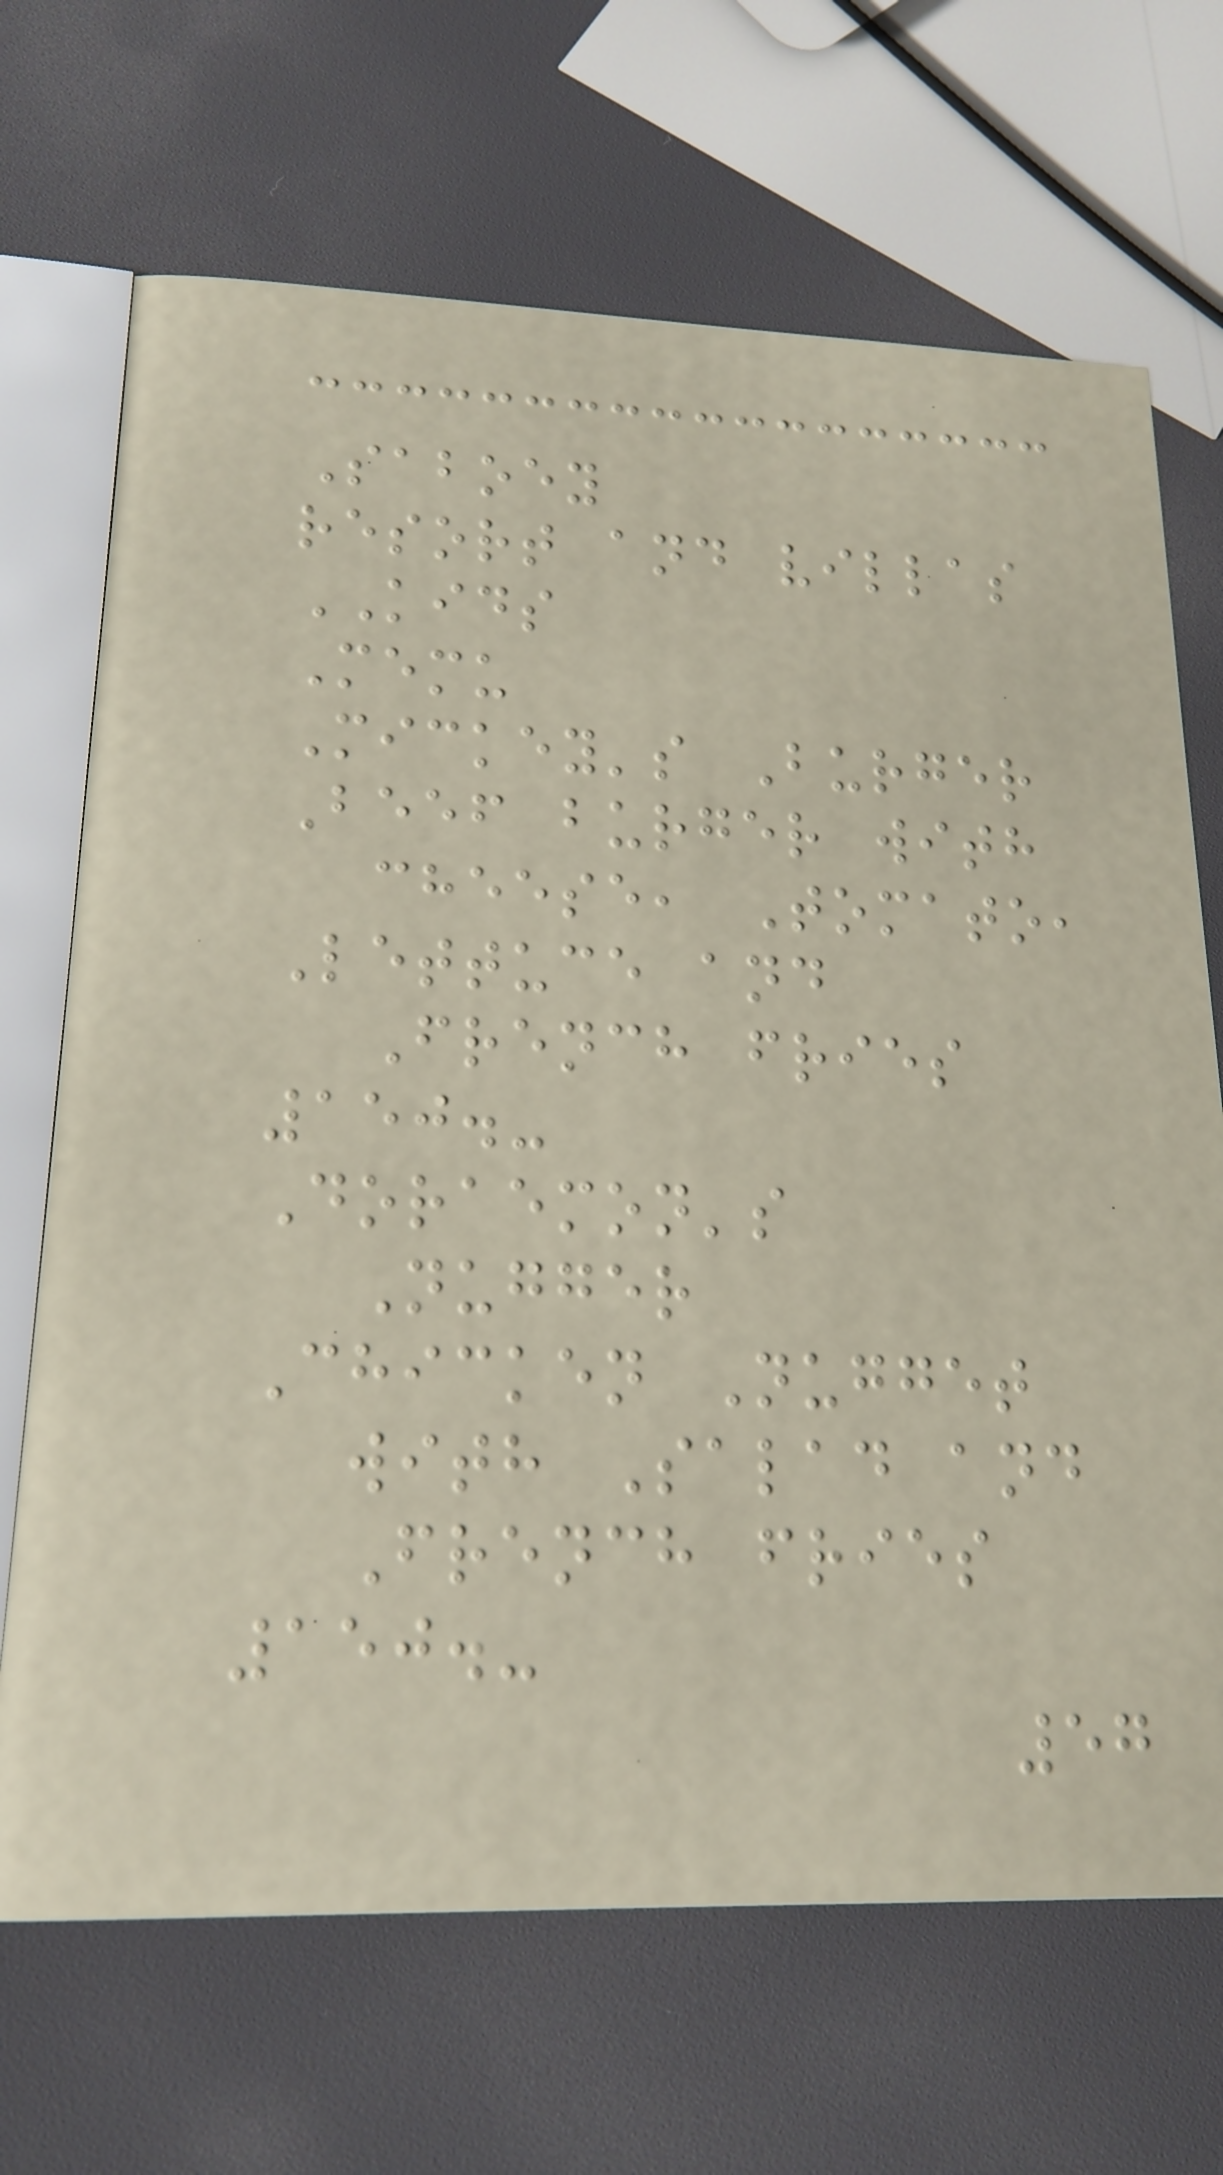Saboey
resort and villas
KIDS
Memu
Mickey's Burger
Beef burger with
cheese, Tomato,
Lettuce and
French fries
150.-
Doraemon's
Nugger
Chicken Nugget
with Salad and
French fries
150.-
57
